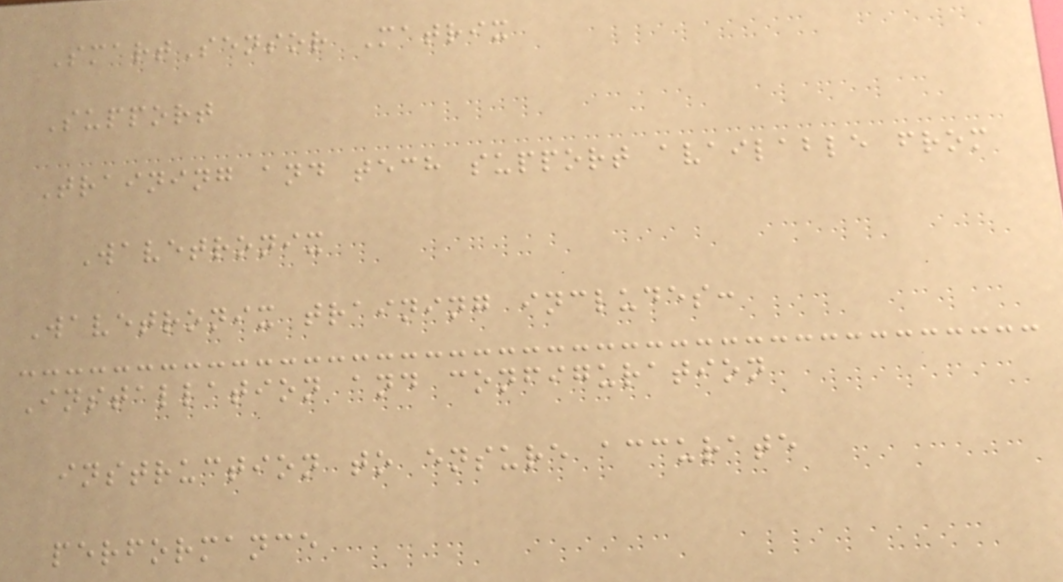SmartSensor Matrix
Support
Training and tech support available from
Wavetronix
Wavetronix training includes:
Installation and configuration
instruction to ensure accurate
performance
